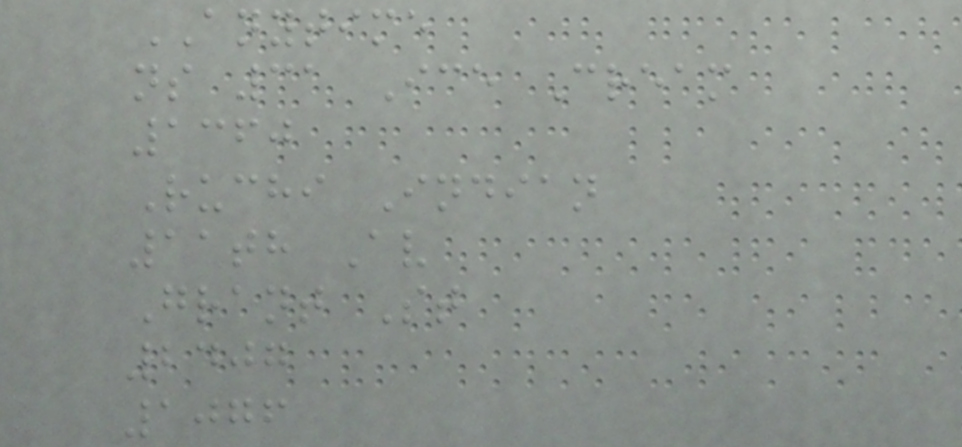ANYTIME
ns 31 Ice Cream
1360
Ruchi Indian
11th Av
Grant St
2407
1076
